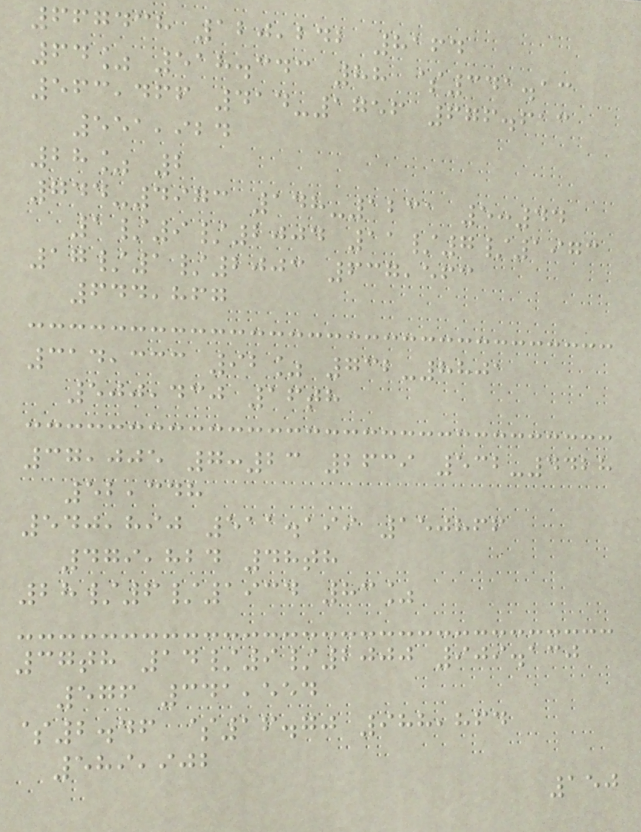667438 120,242 8164
64% 518.343 88 $341.13
563,466 414-1756 676.613
551,924
28% 2
744-4973 148-1231 5:44
1/9/2004 11/7/1973
17/1/2003 637,563
644,867
314,333 92% 732-8801
500,430 16th
37,005 7:23 2639 532-4428
52,348
540,890 511.199 150866
479,824 48th
28/6/1934 83%
37th 14/9/2000 909.130
576 341,554
$2.46 $16.70 988,864
589,902
150
